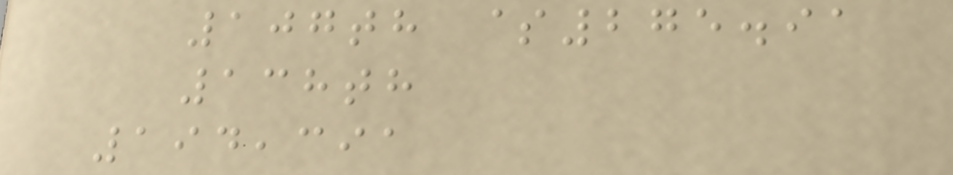107th $275.91
138th
194,391
